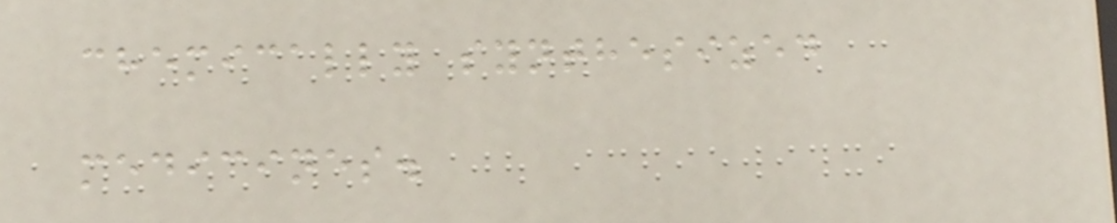chemically synthesized
medicines.
